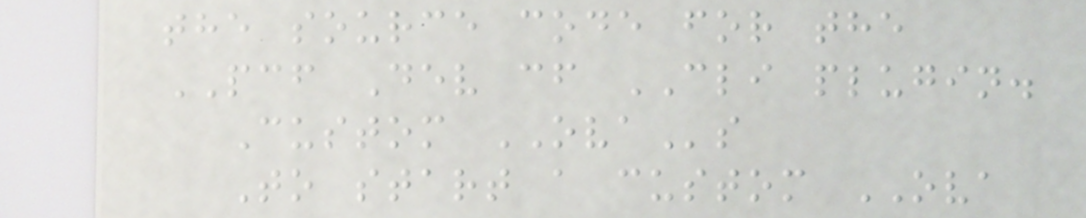the source code for the
PCF Dev cf CLI plugin.
Custom OVAs
To start a custom OVA
